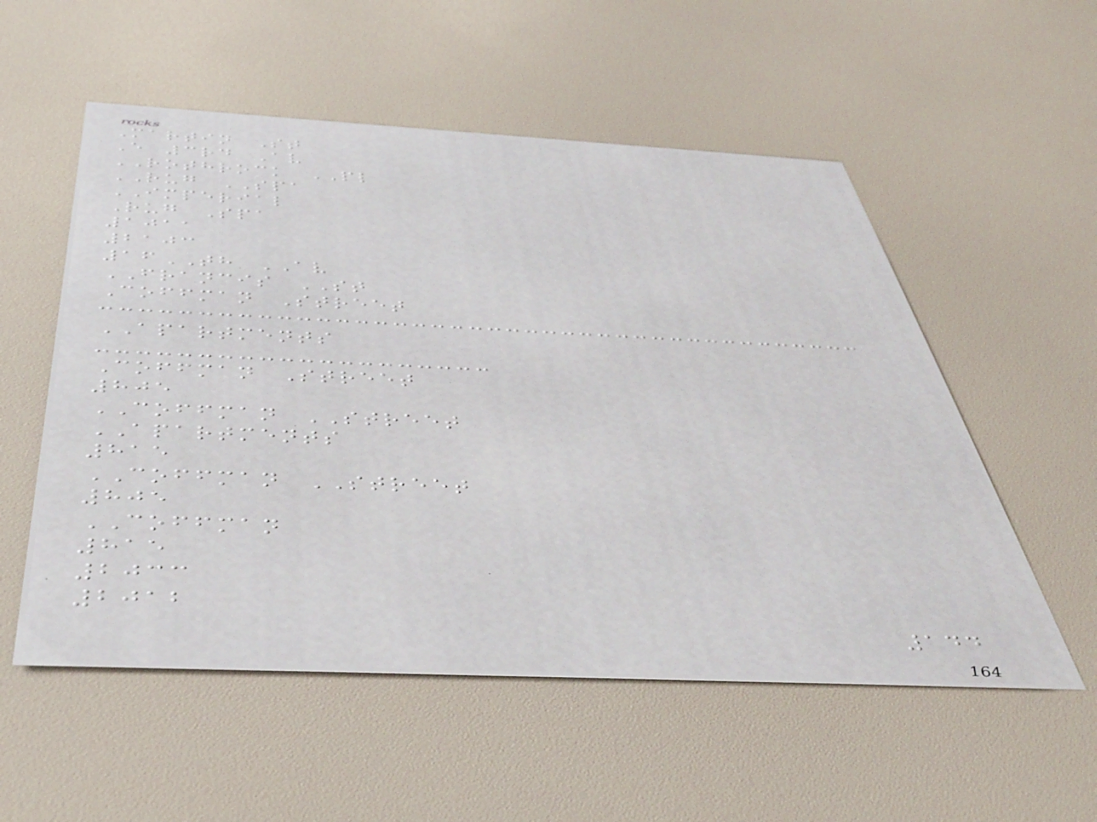Martin St
E 3rd Av
ROTHROCK PL
RUG SPA
IMPERIAL
Rug Spa
1011
2103
16TH AV
FRANCIS ST
Coffman Street
APARTMENTS
Coffman Street
805
COFFMAN STREET
APARTMENTS
815
COFFMAN STREET
805
COFFMAN
815
2033
2012
144
